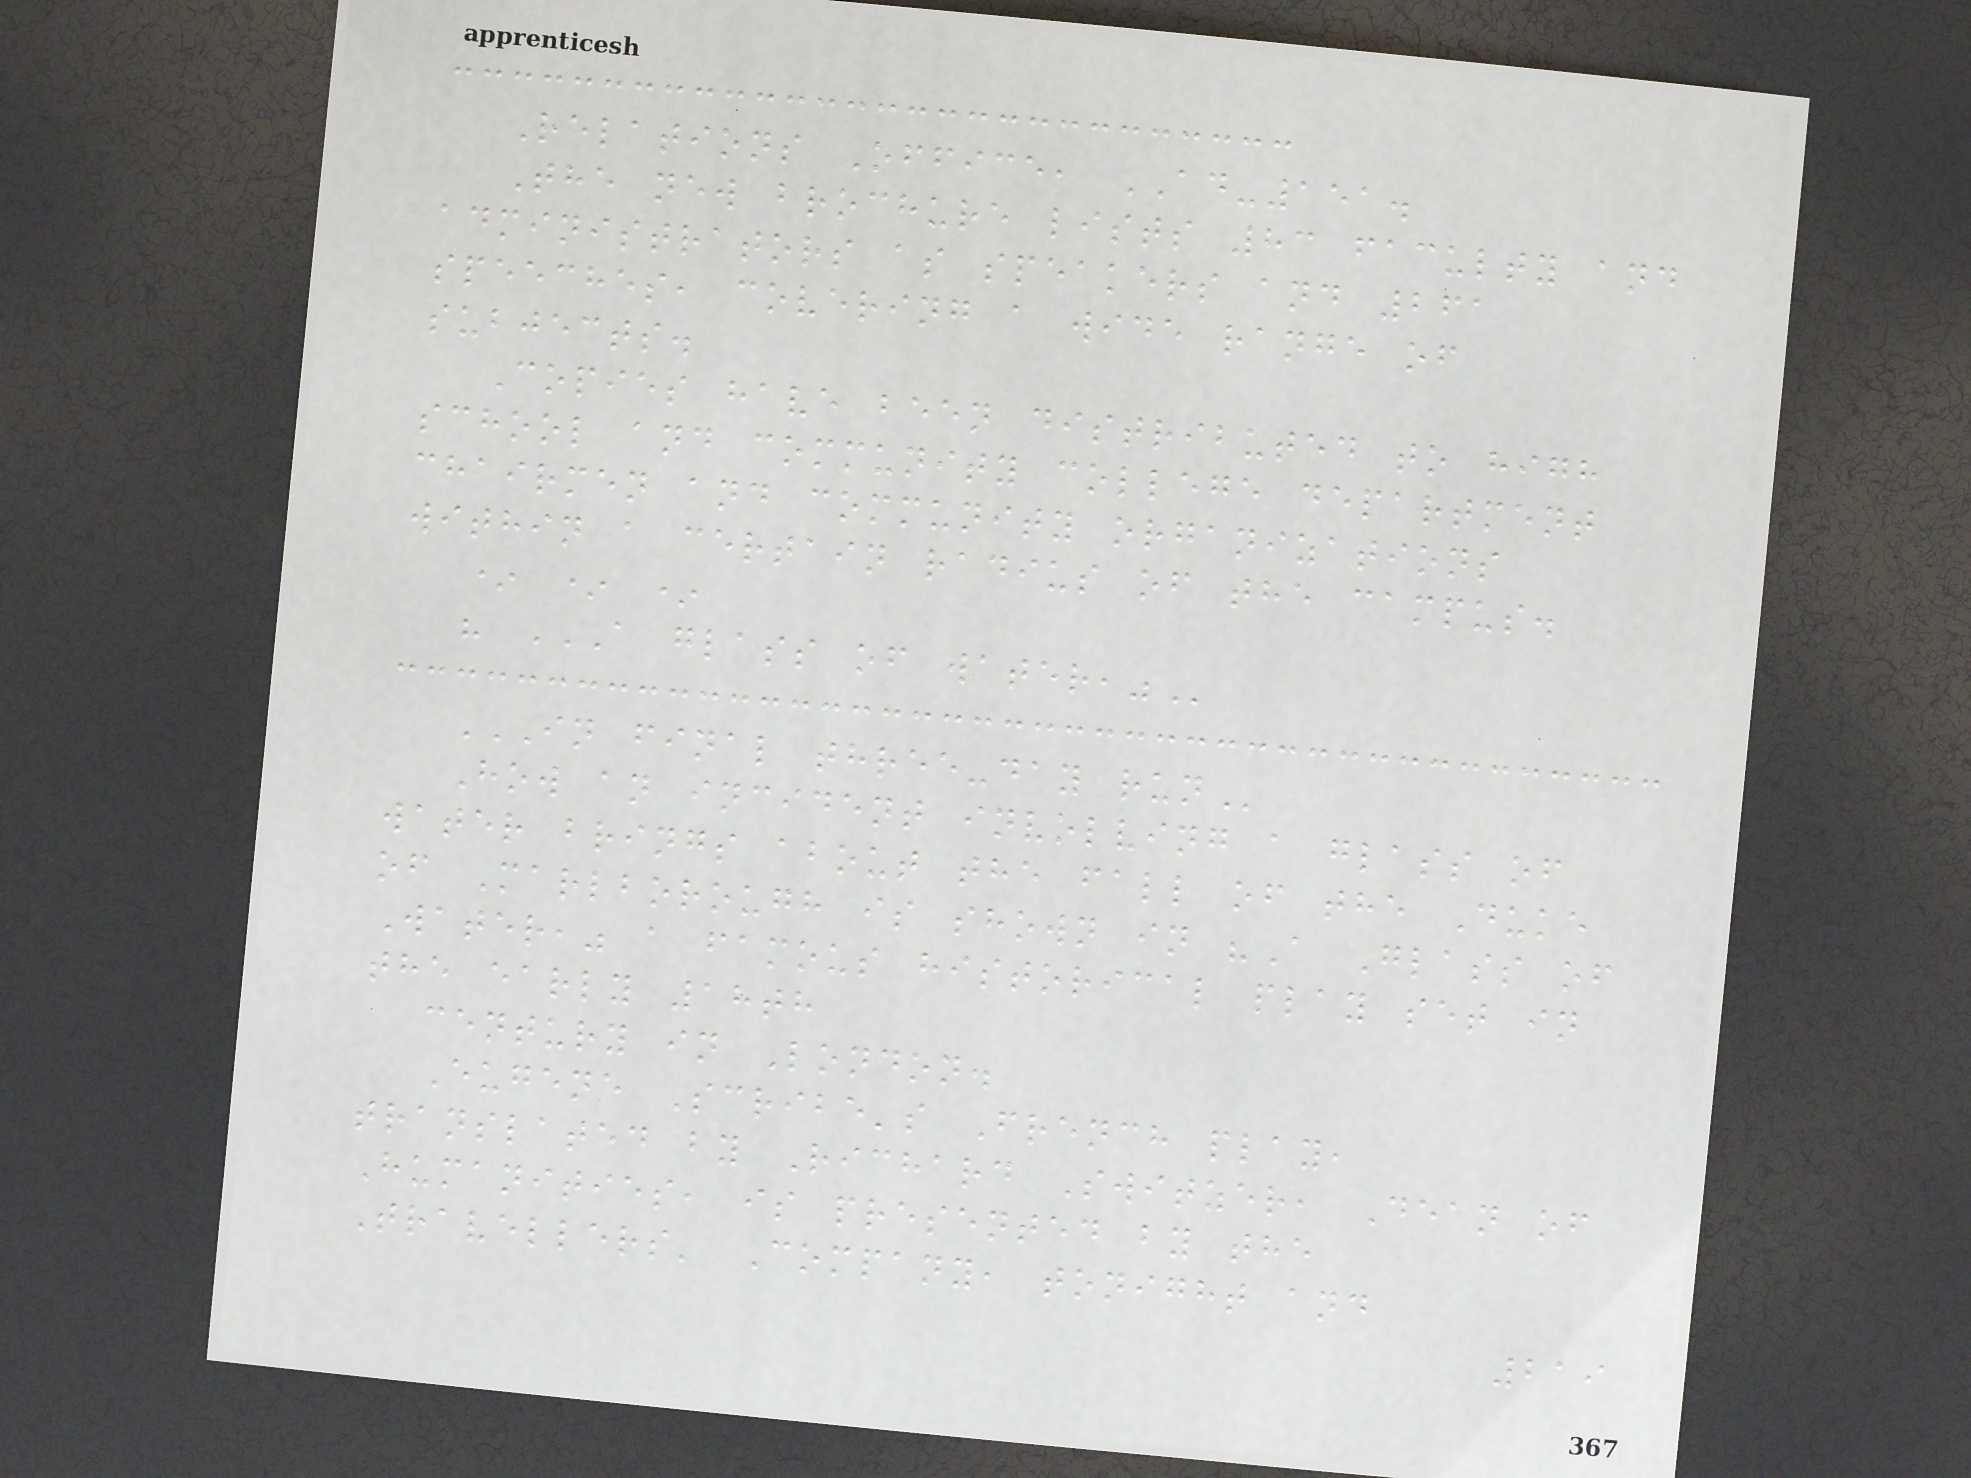Relations Office, AD-151.
The new brochure lists 83 faculty and
administrators as speakers and 261
speeches, covering a wide range of
subjects.
Copies have been distributed to high
school and community college department
chairmen and community organizations
within a certain radius of the campus.
* * *
" A GLASS OF WATER,"
IN FINAL THREE-DAY RUN
How an incident involving a glass of
water brings about the fall of the Duke
of Marlborough is shown in "A Glass of
Water," a famous historical play set in
the early 18th
century in London.
Eugene Scribe's French play,
translated by Richard Switzer, Dean of
Humanities, is presented by the
Travellers' Company, tonight and
219
